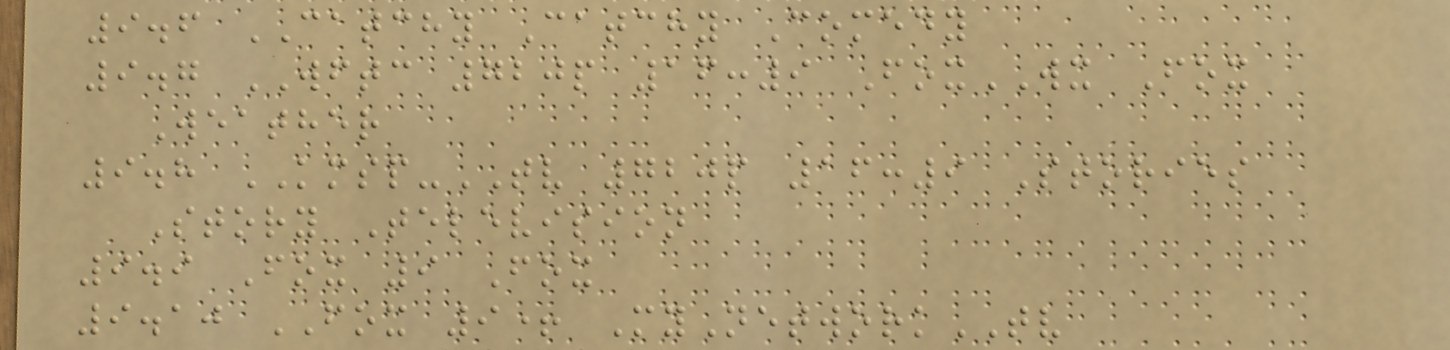9.6 CATCHY Catchy Comedy
9.7 WFTC 720p 16:9 FoxWX Fox
Weather
9.8 KMSP-TV 720p 16:9 Stories
Story Television
9.9 Fox 9 Fox
9.10 FOX 9+ MyNetworkTV
